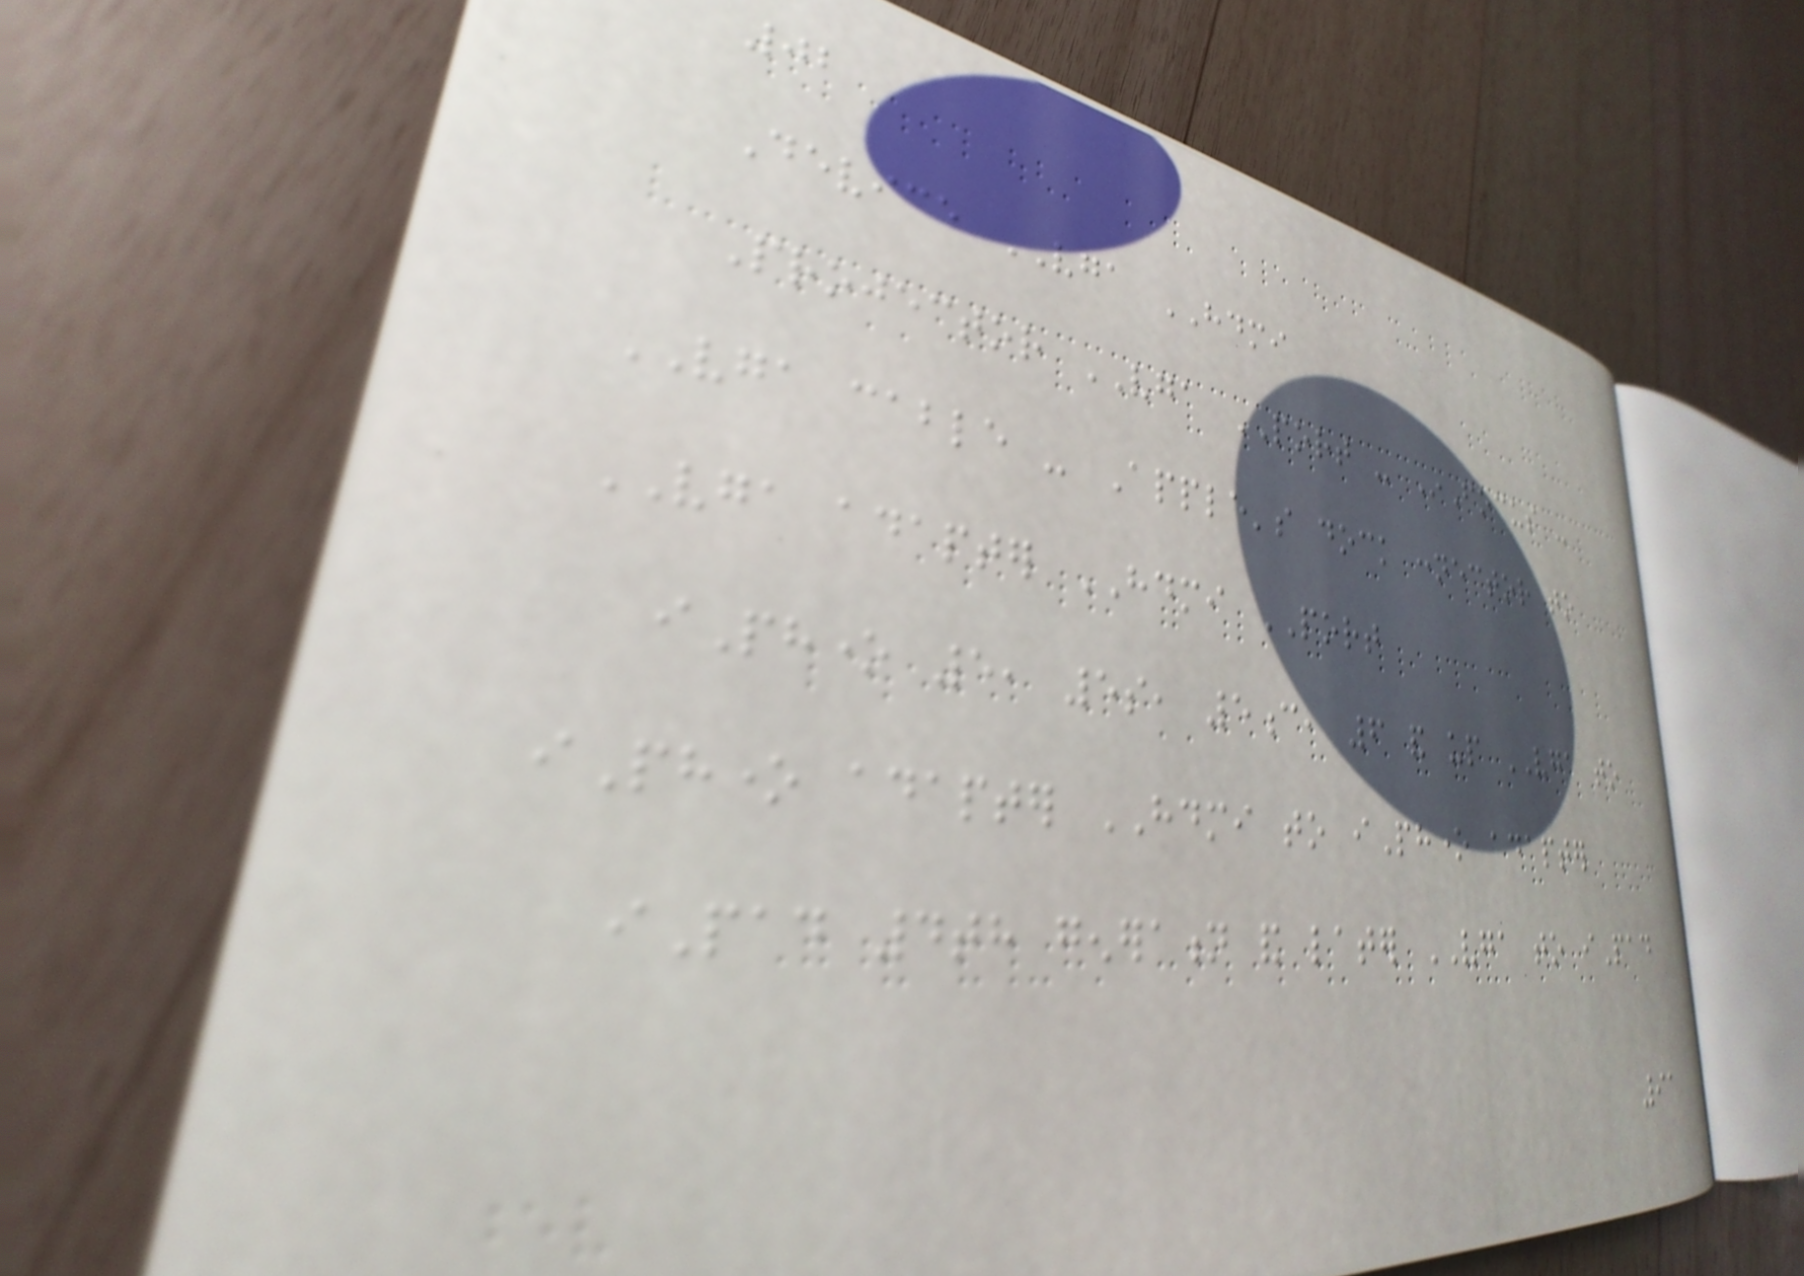02
Device VGA HDMI
Projector VGA PORT - InFocus -
VGA cable - Apple's dock connector to
VGA adapter HDMI PORT
iPhone 5, 5s, 5c, 6 and up VGA to
iPhone adapter HDMI to iPhone adapter
iPad 4th generation and later VGA to iPad
91
